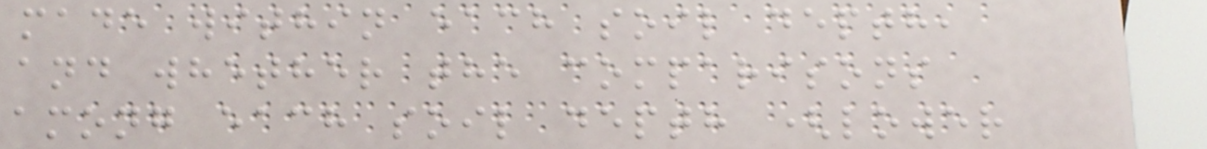made within each soil depth,
and whether the comparisons
among each soil depth (lower
